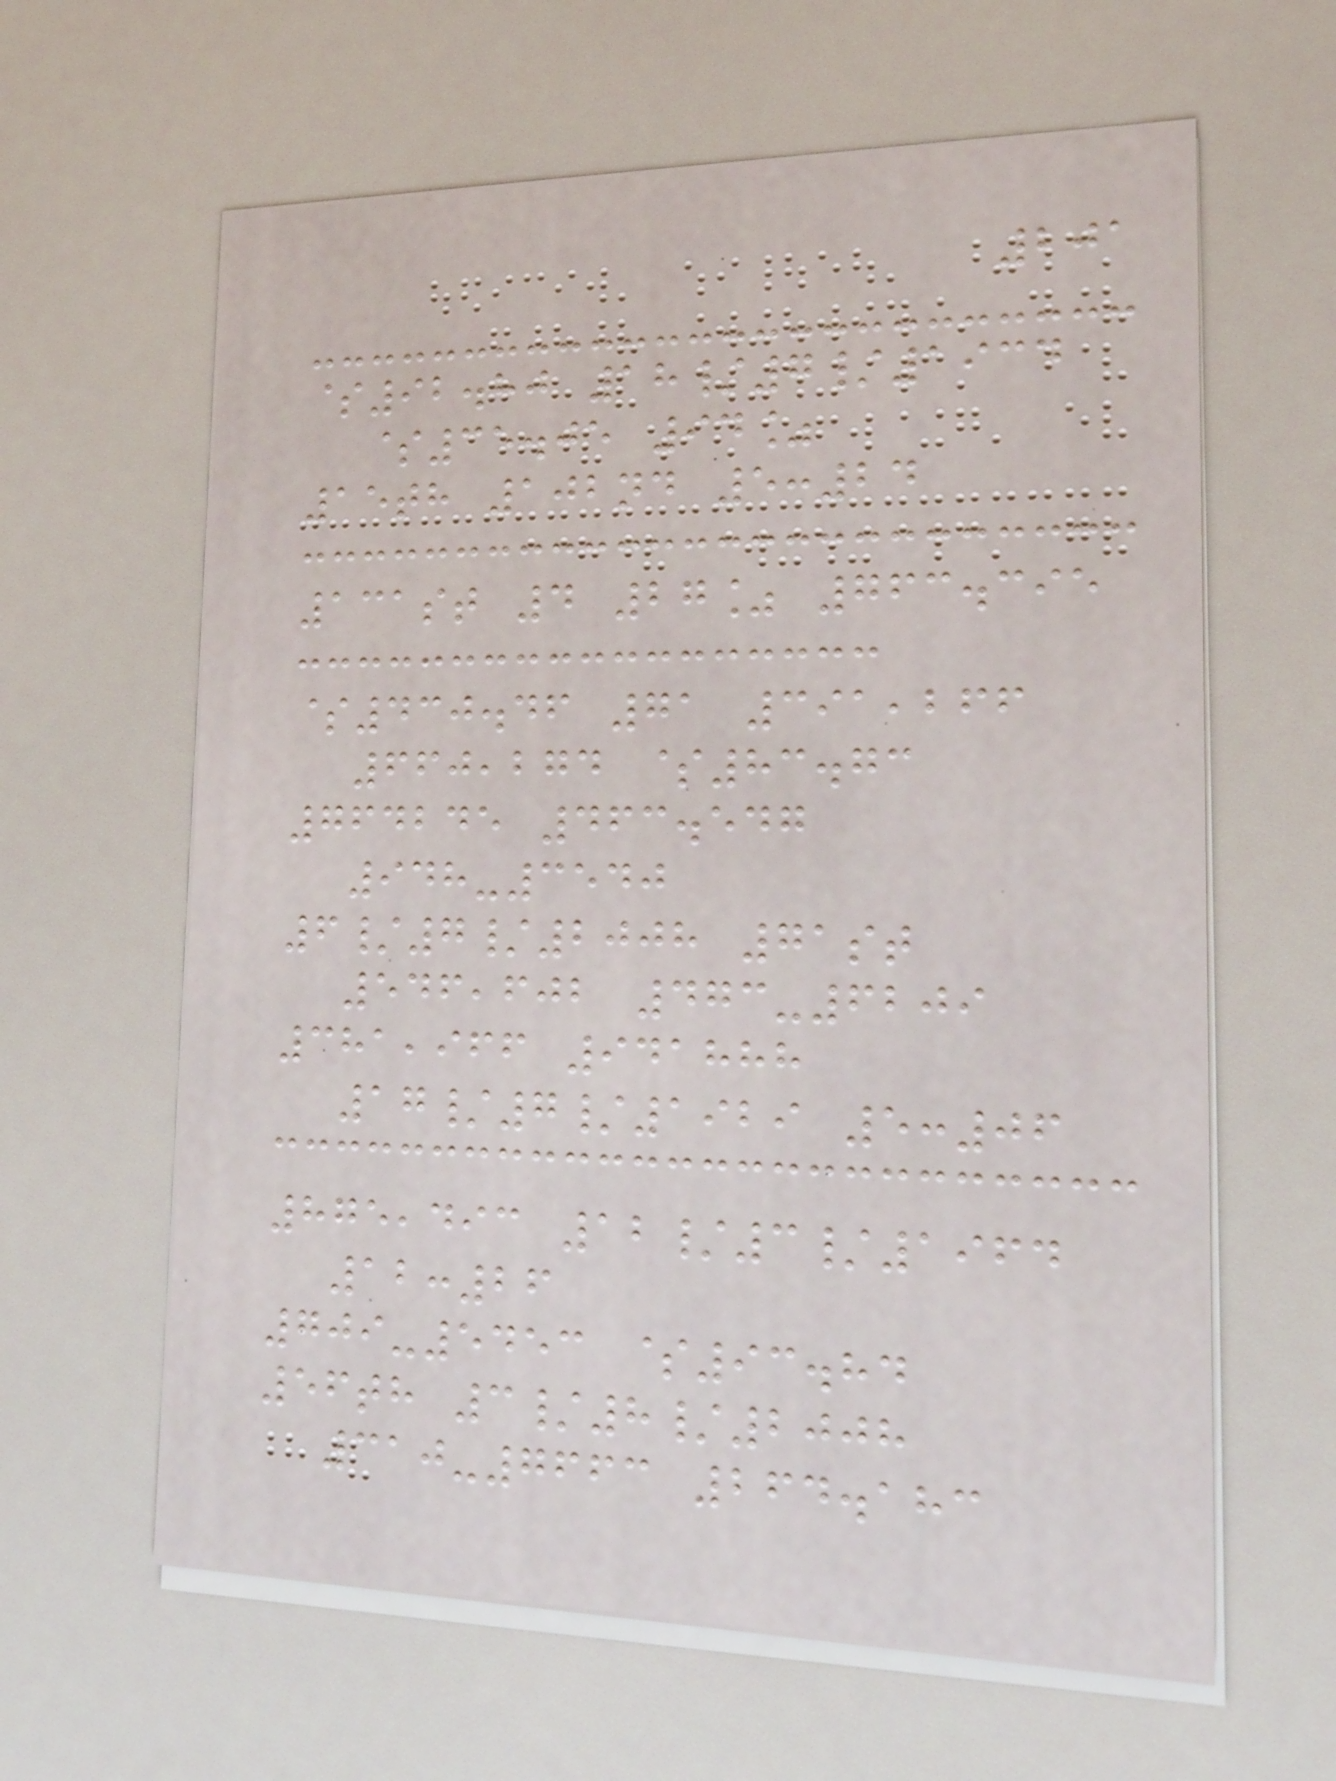201
$92.80 18/7/1934
$35.05 94%
15th 102nd 5:24
131st 4 27% 763.395
$430.46 71 391,266
660,274 $83.73
764245 463.547
948-3540
6/7/2008 71st
546,602 473-6209
381,966 941888
17/7/1929 5:06
875,493 12/3/1964
12:26
709-5453 $93.84
56th 3/8/2008
310-7663 264.183
